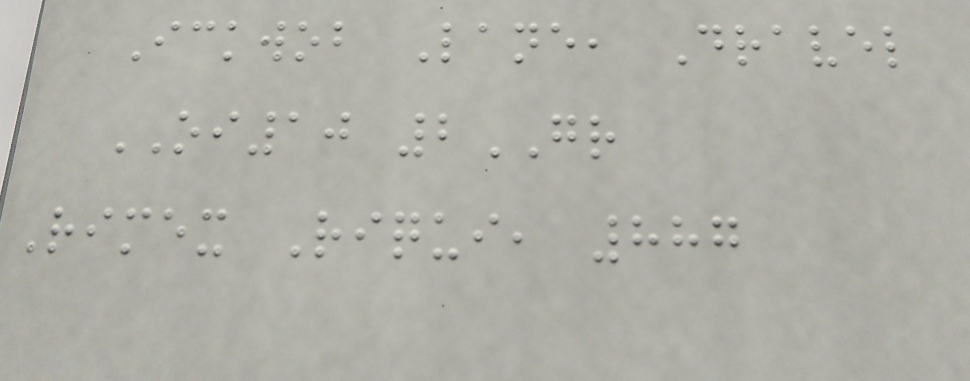Ickwob Lane, Dravel
OI10 2GR
Rimex Riqui, 887
